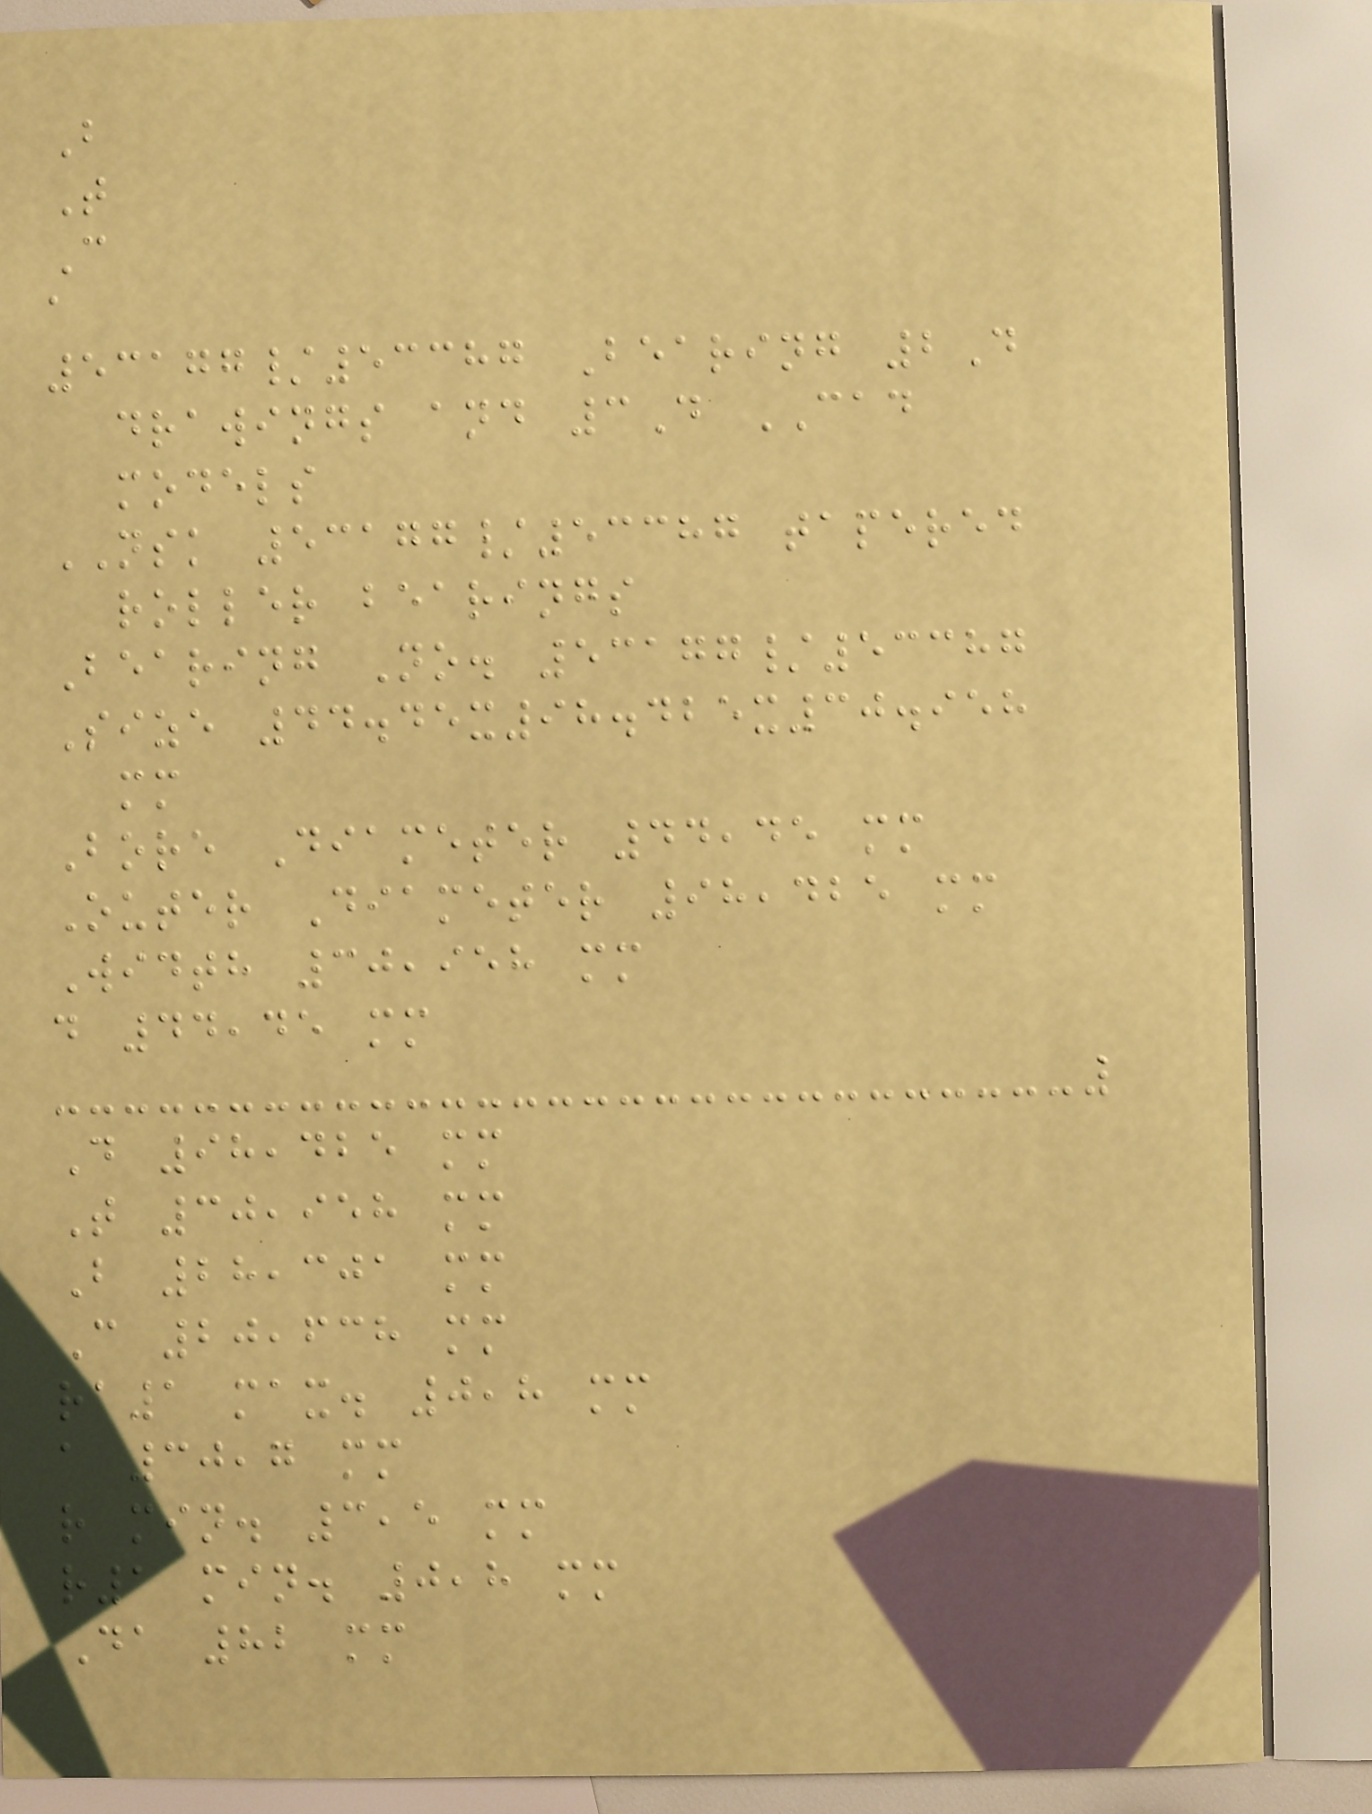B
T
C
a
53177/53387 Bearing 2D
drawings and 3D CAD
models
NSK 53177/53387 tapered
roller bearings
Bearing No. 53177/53387
Size 44.45x98.425x30.958
mm
Bore Diameter 44,45 mm
Outer Diameter 98,425 mm
Width 30,958 mm
d 44,45 mm
D 98,425 mm
T 30,958 mm
B 28,301 mm
C 20,638 mm
ra1 max. 0,8 mm
a 30,7 mm
r min. 3,5 mm
r1 min. 0,8 mm
Da 82 mm
